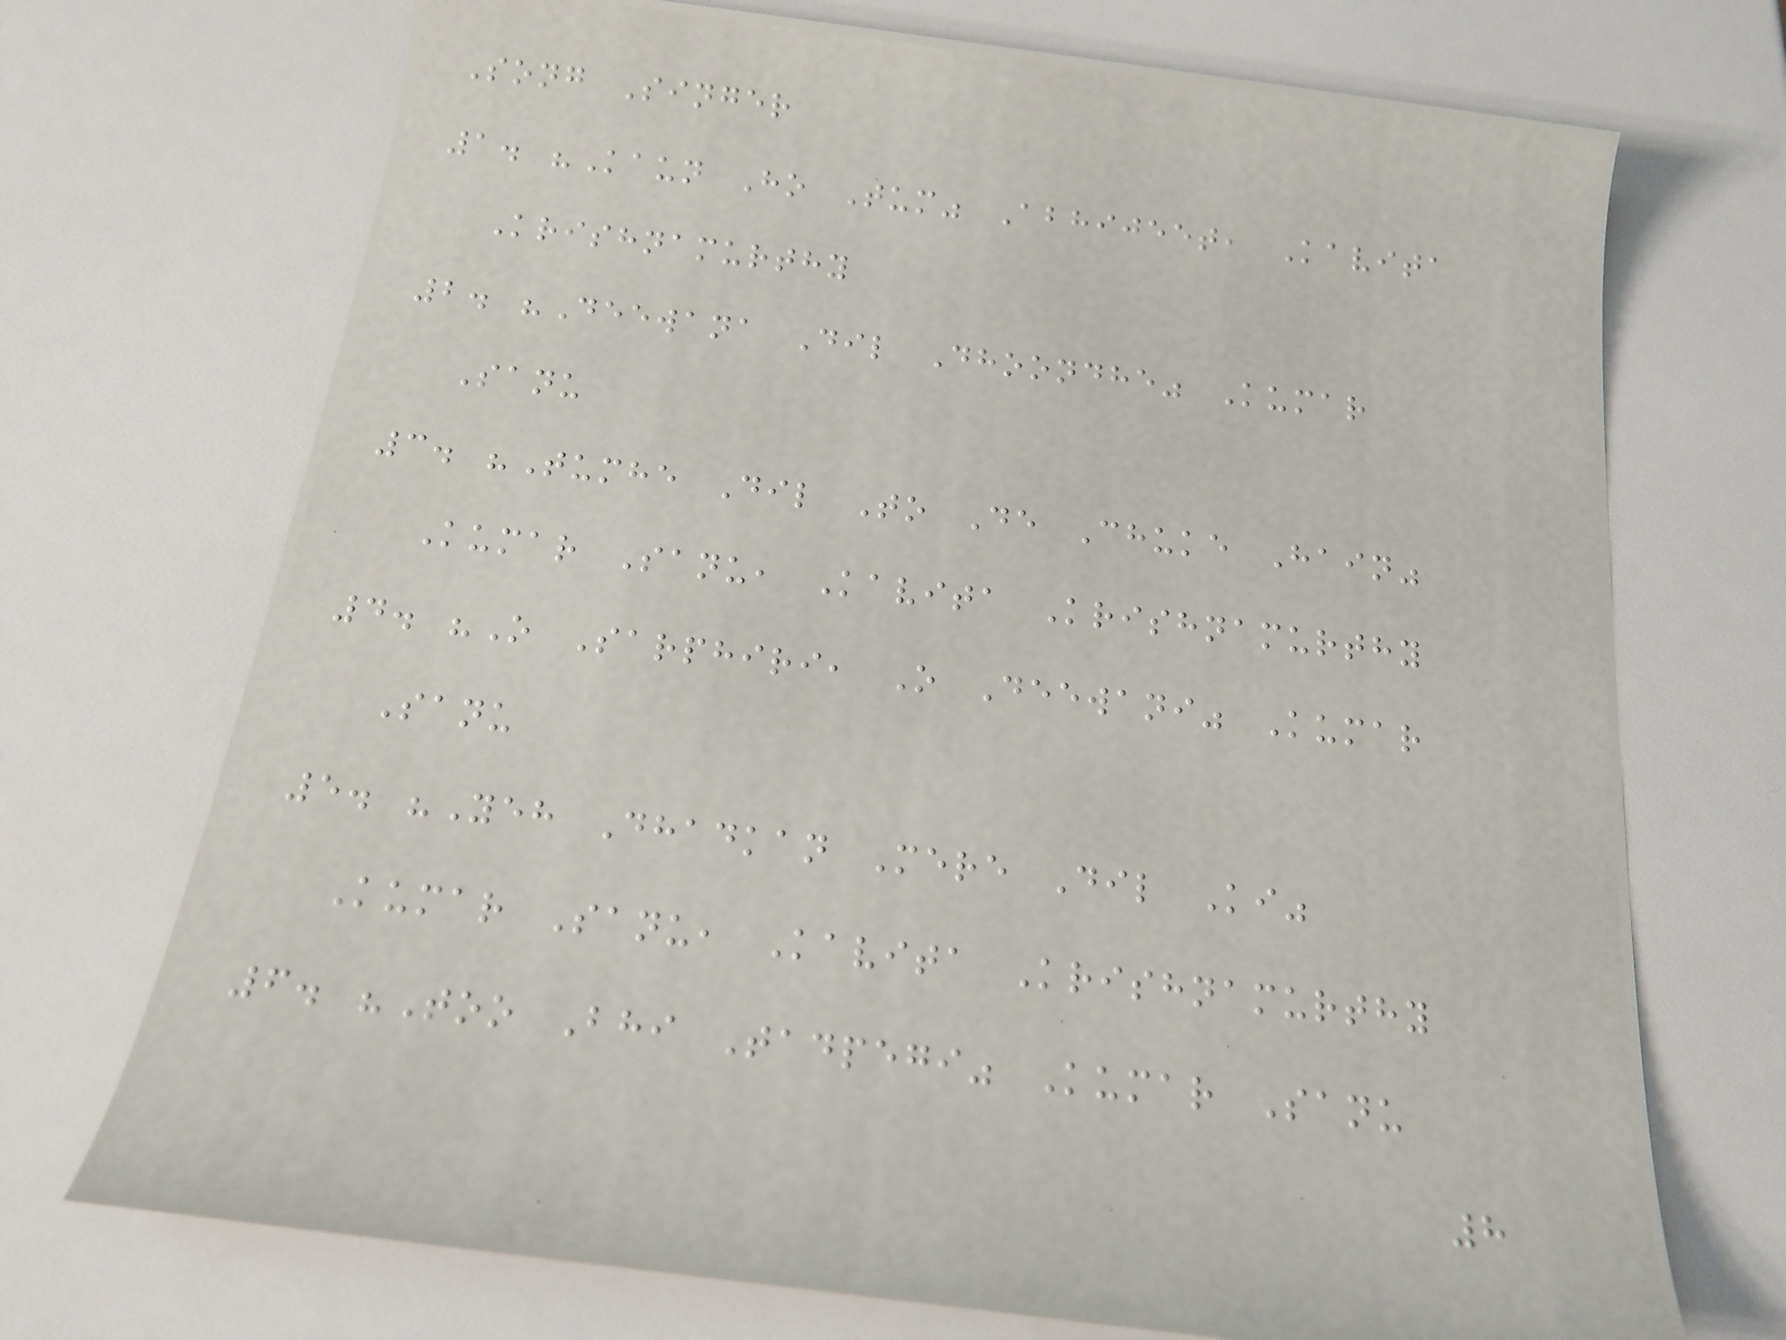Song Singer
1. "Kaun Ho Tum" Abhijeet, Kavita
Krishnamurthy
2. "Deewana Dil Dhoondhe" Kumar
Sanu
3. "Tumhe Dil To De Chuke Hain"
Kumar Sanu, Kavita Krishnamurthy
4. "O Sarphiri, O Deewani" Kumar
Sanu
5. "Yeh Dhadkan Mere Dil Ki"
Kumar Sanu, Kavita Krishnamurthy
6. "Too Bhi Tadpegi" Kumar Sanu
8
